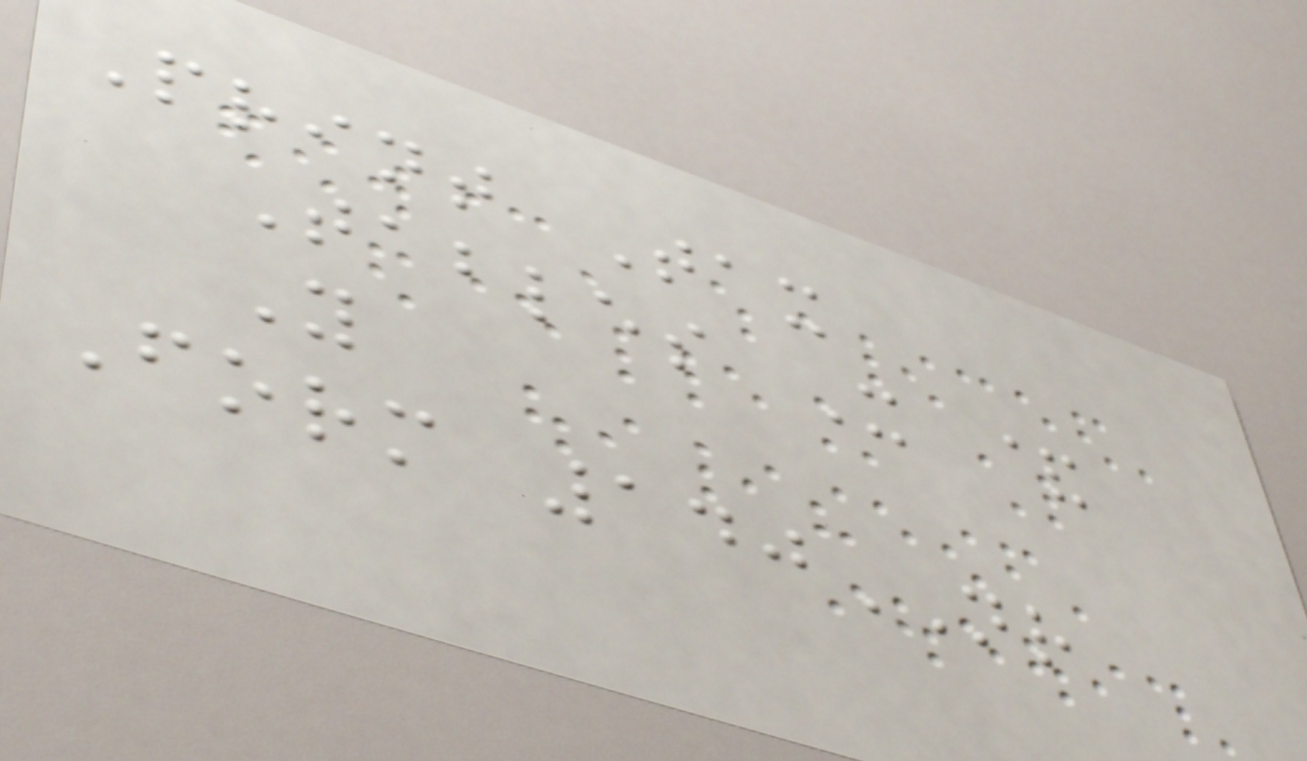Print Tax
Tables X &
Y
Form 140NR
